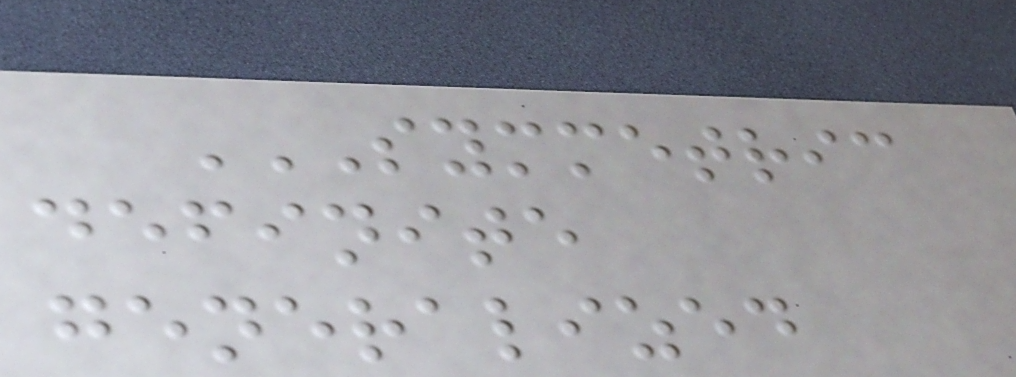SYMMETRIC
DEFINITE
GENERALIZED
